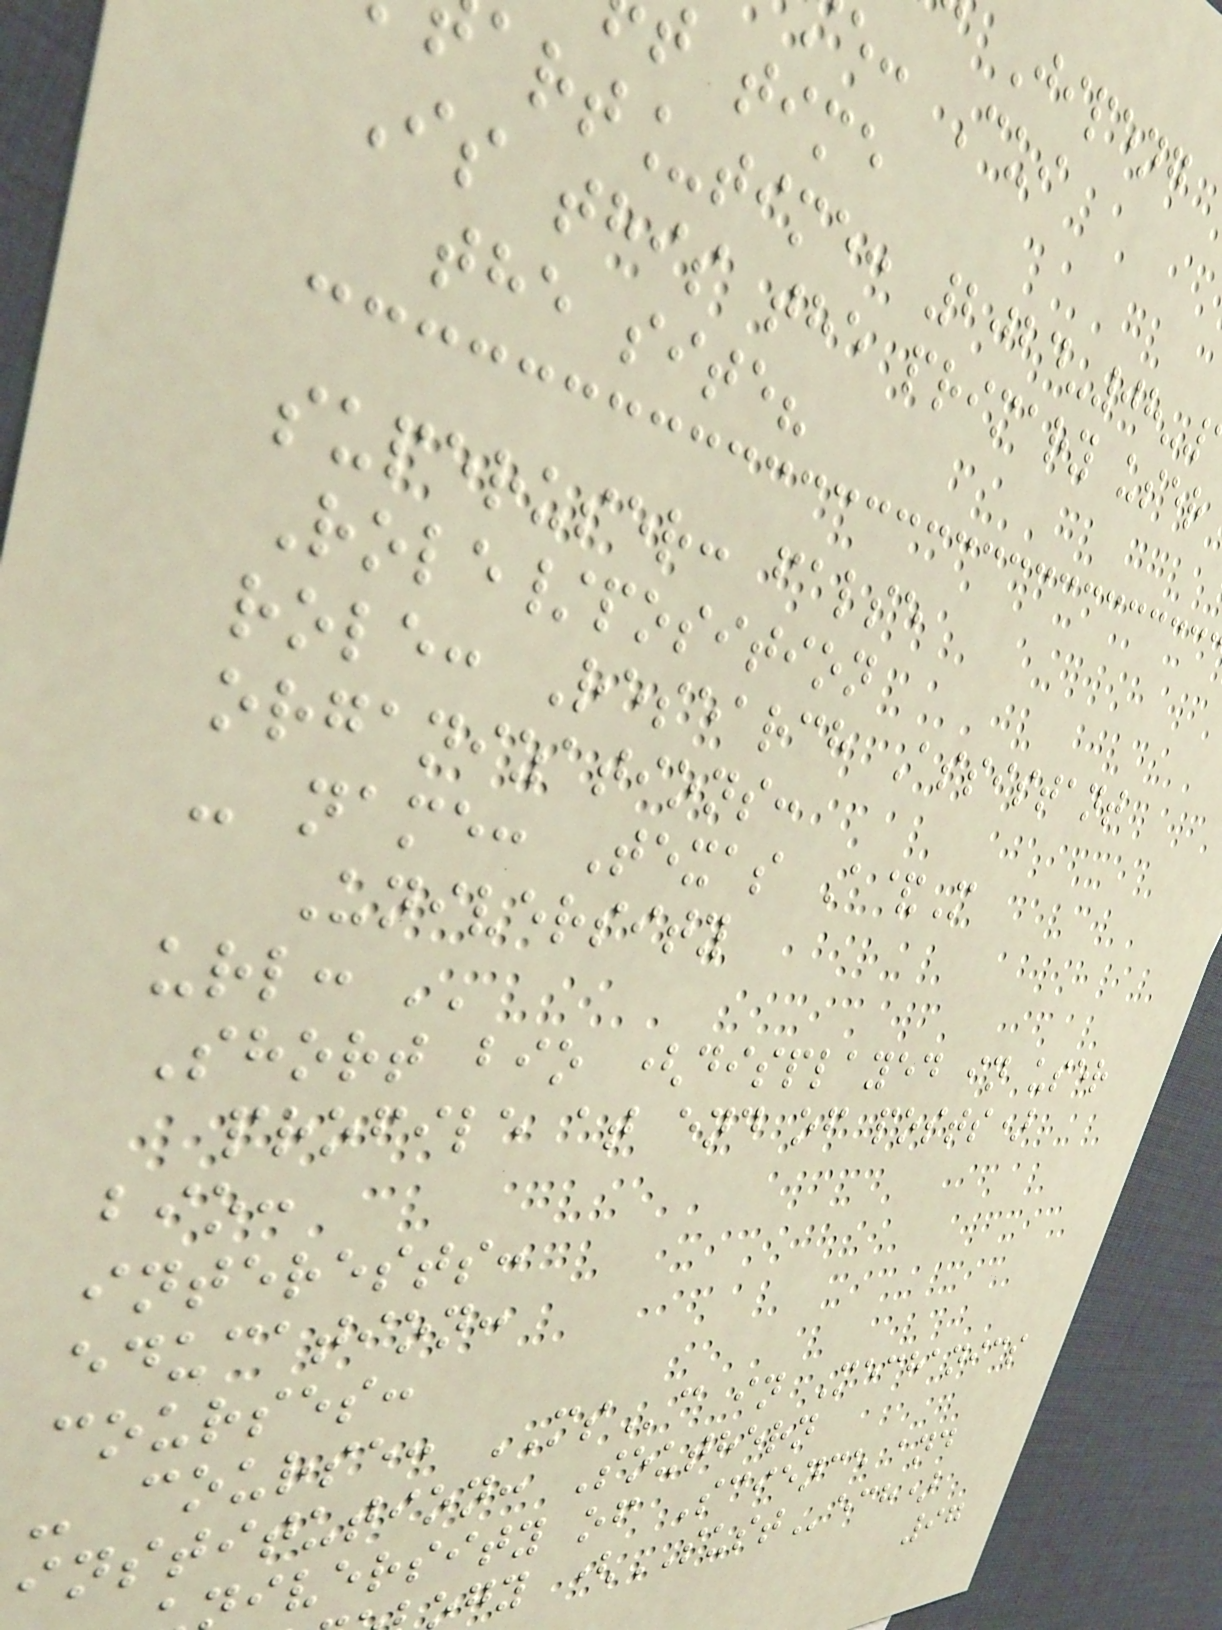Jipeng
e: Cui
time
art_time: 2024-08-
Is this the primary user
the site?
superuser: false
Role/position
role: Research Assistant
organizations:
- name: Texas A&M
University
url: ''
Short bio (displayed in user
profile at end of posts)
bio:
interests:
education:
courses:
- course: MSc in Mechanics
institution: Southern
iversity of Science and
gy (SUSTech)
97
